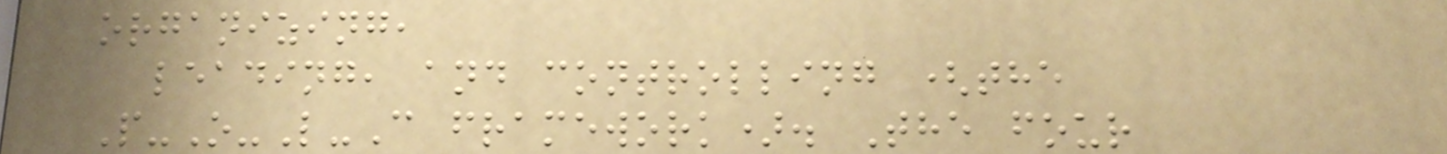organizing,
leading, and controlling (the
P-O-L-C framework). The four
